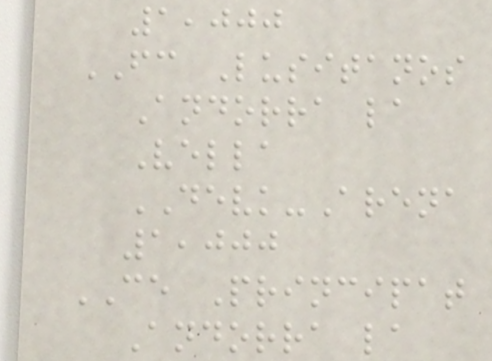1,000
FC Lusitanos
Andorra la
Vella
DEVK-Arena
1,000
CE Principat
Andorra la
